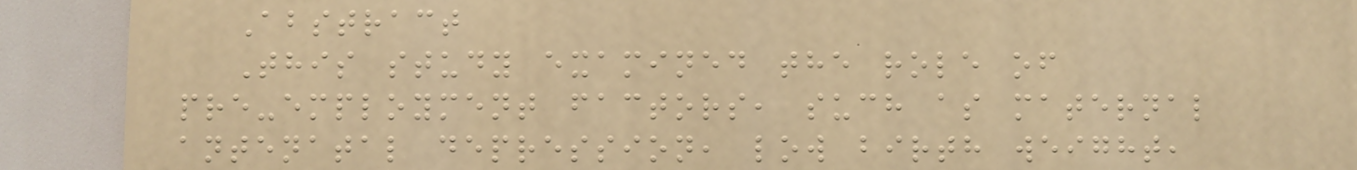Abstract
This study examined the role of
pre-employment factors, such as maternal
antenatal depression, low birth weight,
